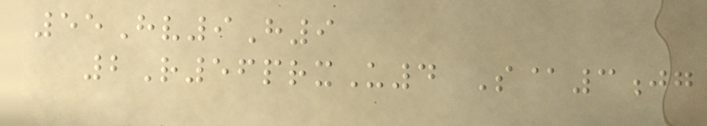55Hv9H9
2R56prxU4 S@3jg
